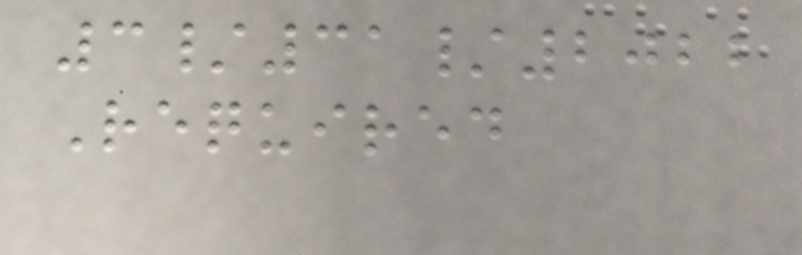3/31/2022
Required
